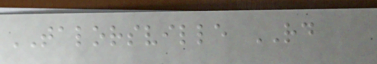TALORSVILLE RD
